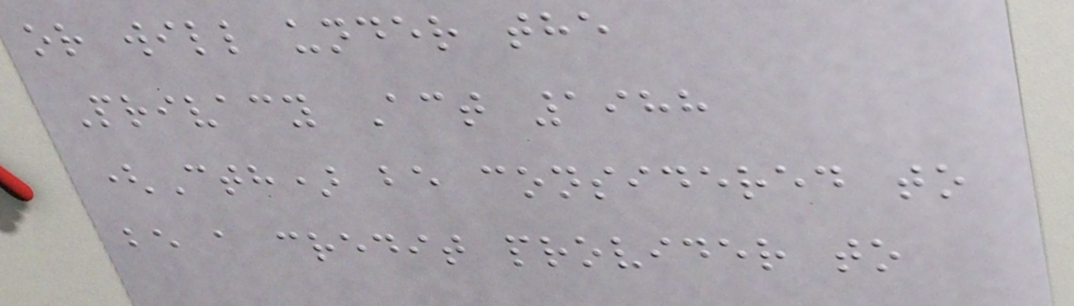or will under the
Privacy Act 1988
(Cth) be considered to
be a credit provider to
